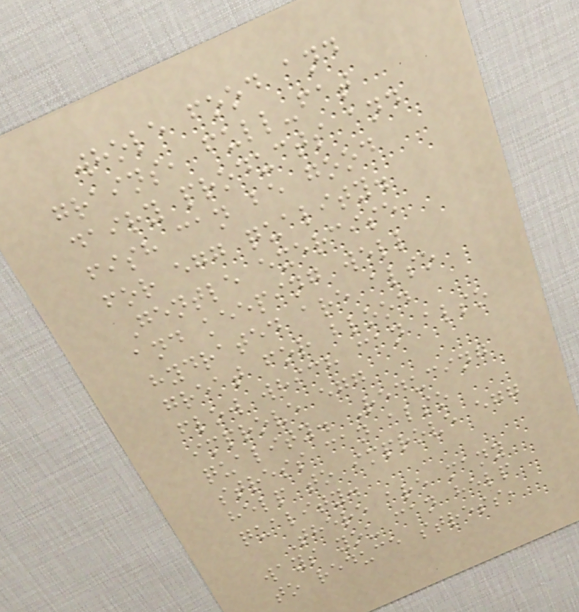whole food and
grains, full-fat
dairy products and
fish can be good
for egg quality.
Gentle exercise
and keeping well
hydrated are also
great for blood
flow which can also
improve egg
quality. Reducing
stress can also
help to improve egg
quality.
There are many
ways you can help
to reduce stress,
